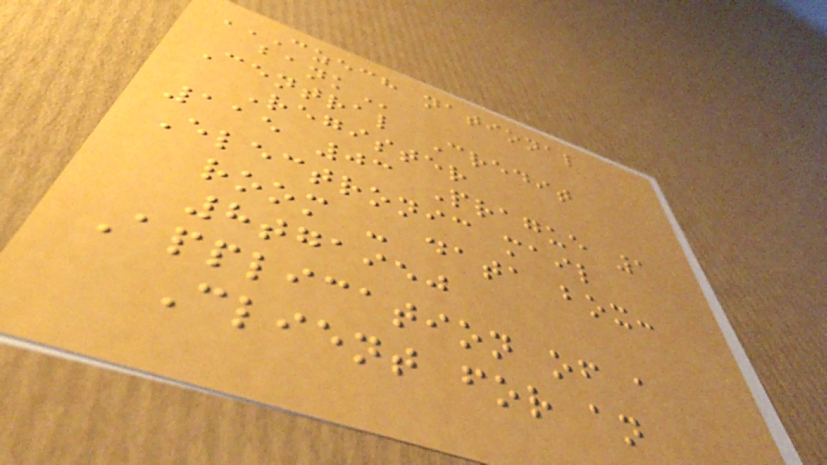CZECH NATIONAL
BANK
Central Credit
Register
115 03 Prague 1
Electronic mail
room - data box:
8tgaiej
Application of a
Client for an
